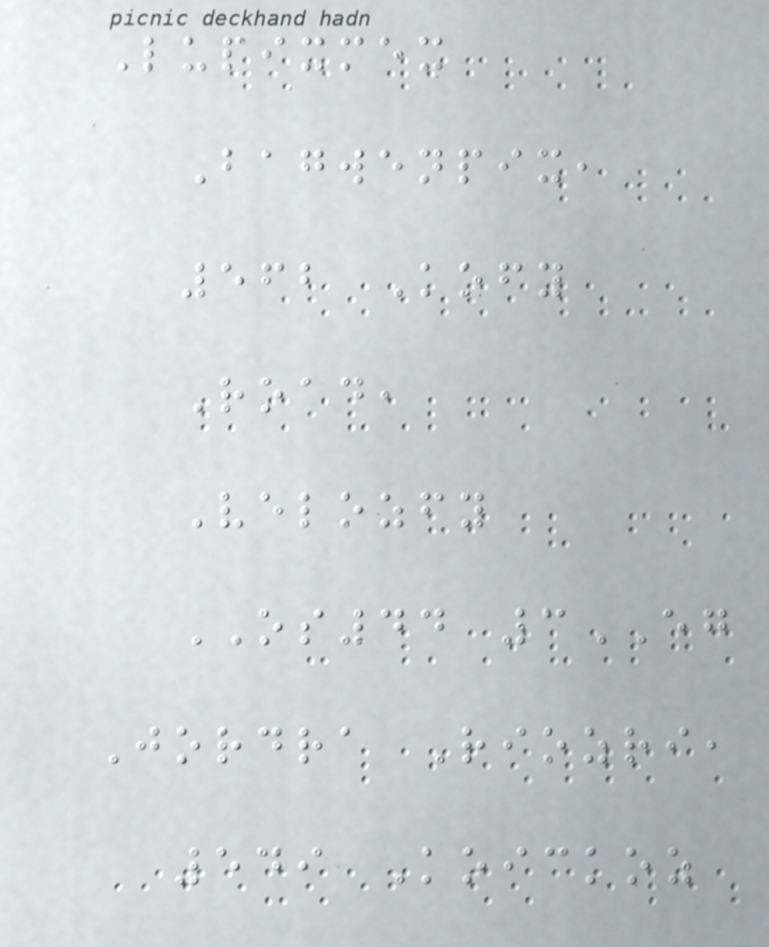Lupixmex
Bagwenpix,
562 Kofy
Road,
Velozfy
OS44 3EG
Jordra Riozri,
549 Koickoz
